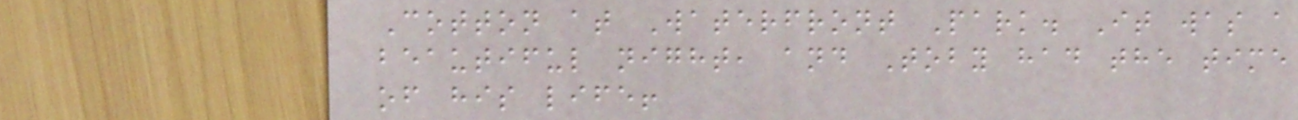Cotton at Waterfront Park. It was a
beautiful night, and Toby had the time
of his life!
